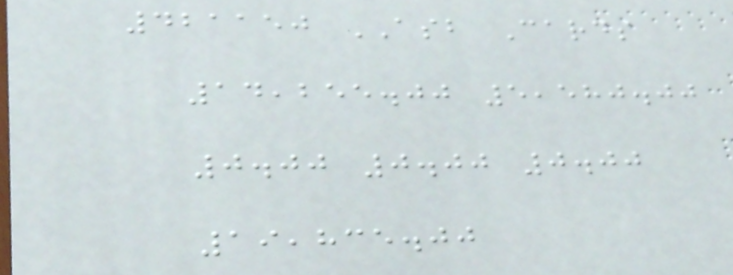421150 ASB Cards
14,255.00 5,580.00
0.00 0.00 0.00
19,835.00
